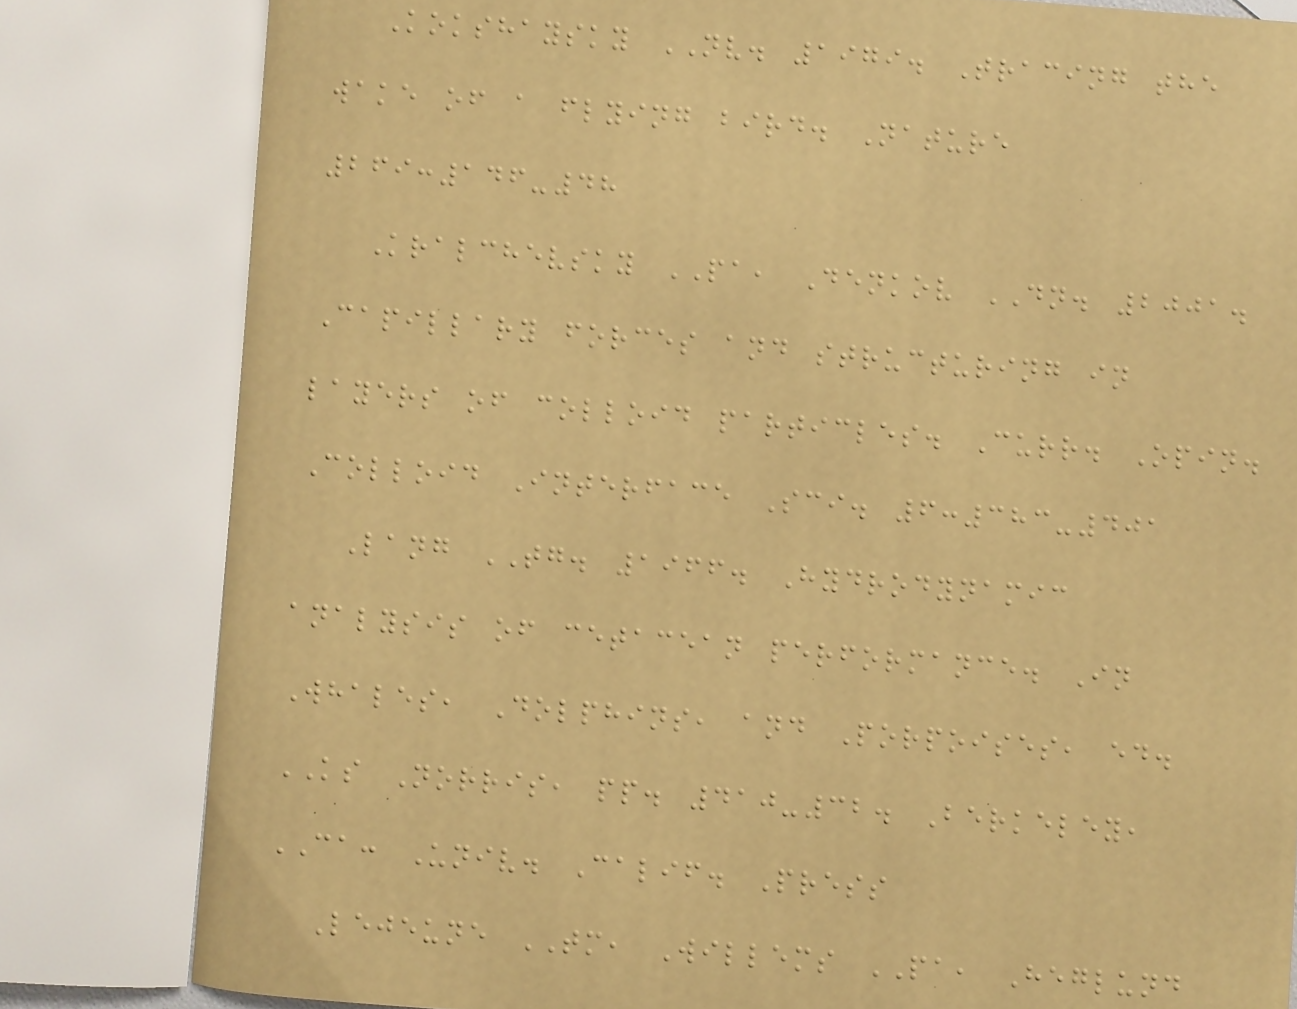Kokshaysky NV. 1979. Tracing the
wake of a flying bird. Nature
269:146-48
Kralchevsky PA, Denkov DN. 2001.
Capillary forces and structuring in
layers of colloid particles. Curr. Opin.
Colloid Interface Sci. 6:383-401
Lang TG. 1966. Hydrodynamic
analysis of cetacean performance. In
Whales, Dolphins, and Porpoises, ed.
KS Norris, pp. 410-32. Berkeley,
CA: Univ. Calif. Press
Lejeune TM, Willems PA, Heglund
